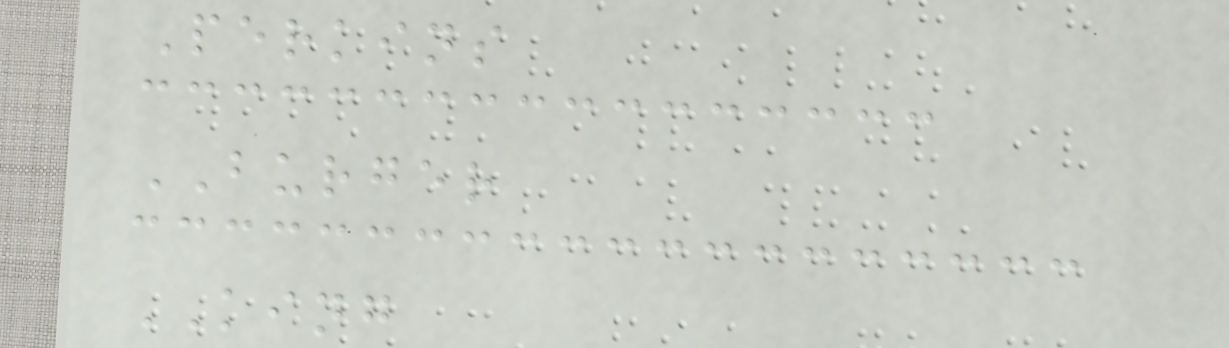Perkins
BURGER
KING
